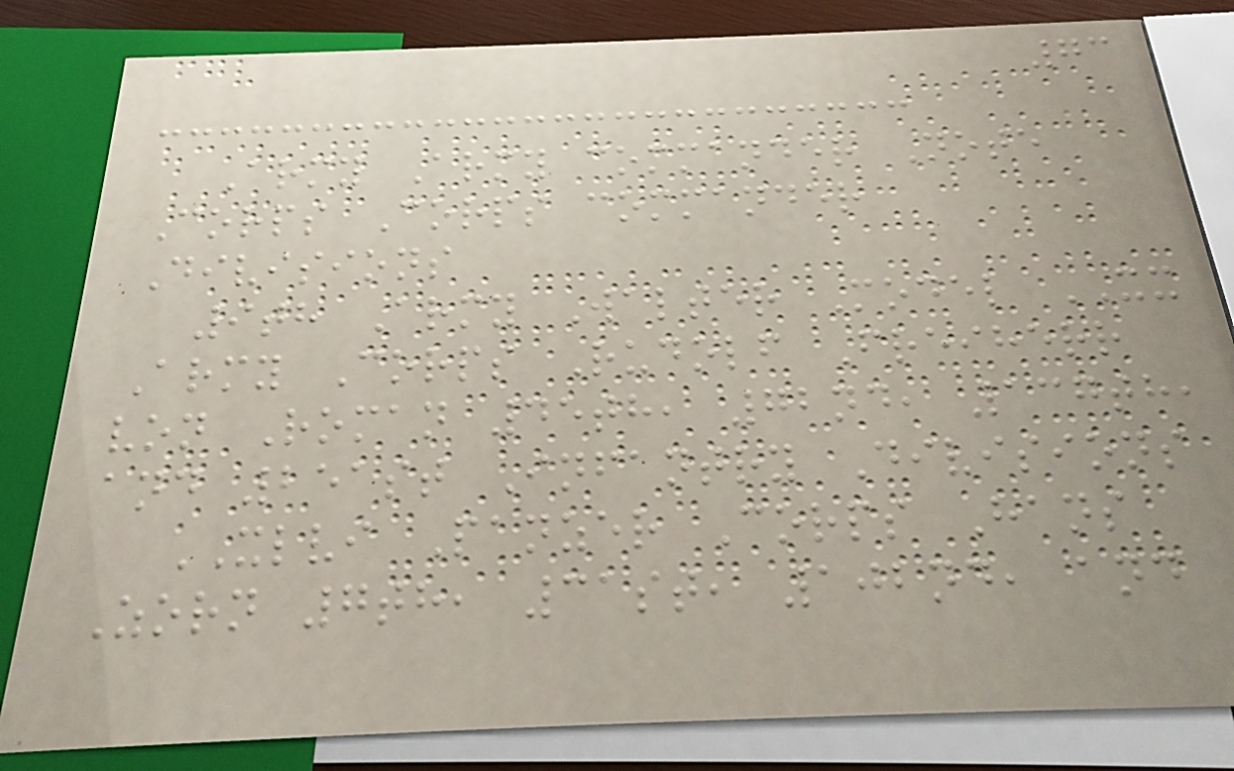73
Army Army commander Note
Corps Corps commander
Divisions
9th Army Walter Model XX
Army Corps Rudolf Freiherr
von Roman 45th, 72nd, 137th,
and 251st Infantry Divisions
XLVI Panzer Corps Hans
Zorn 7th, 31st, 102nd, and
